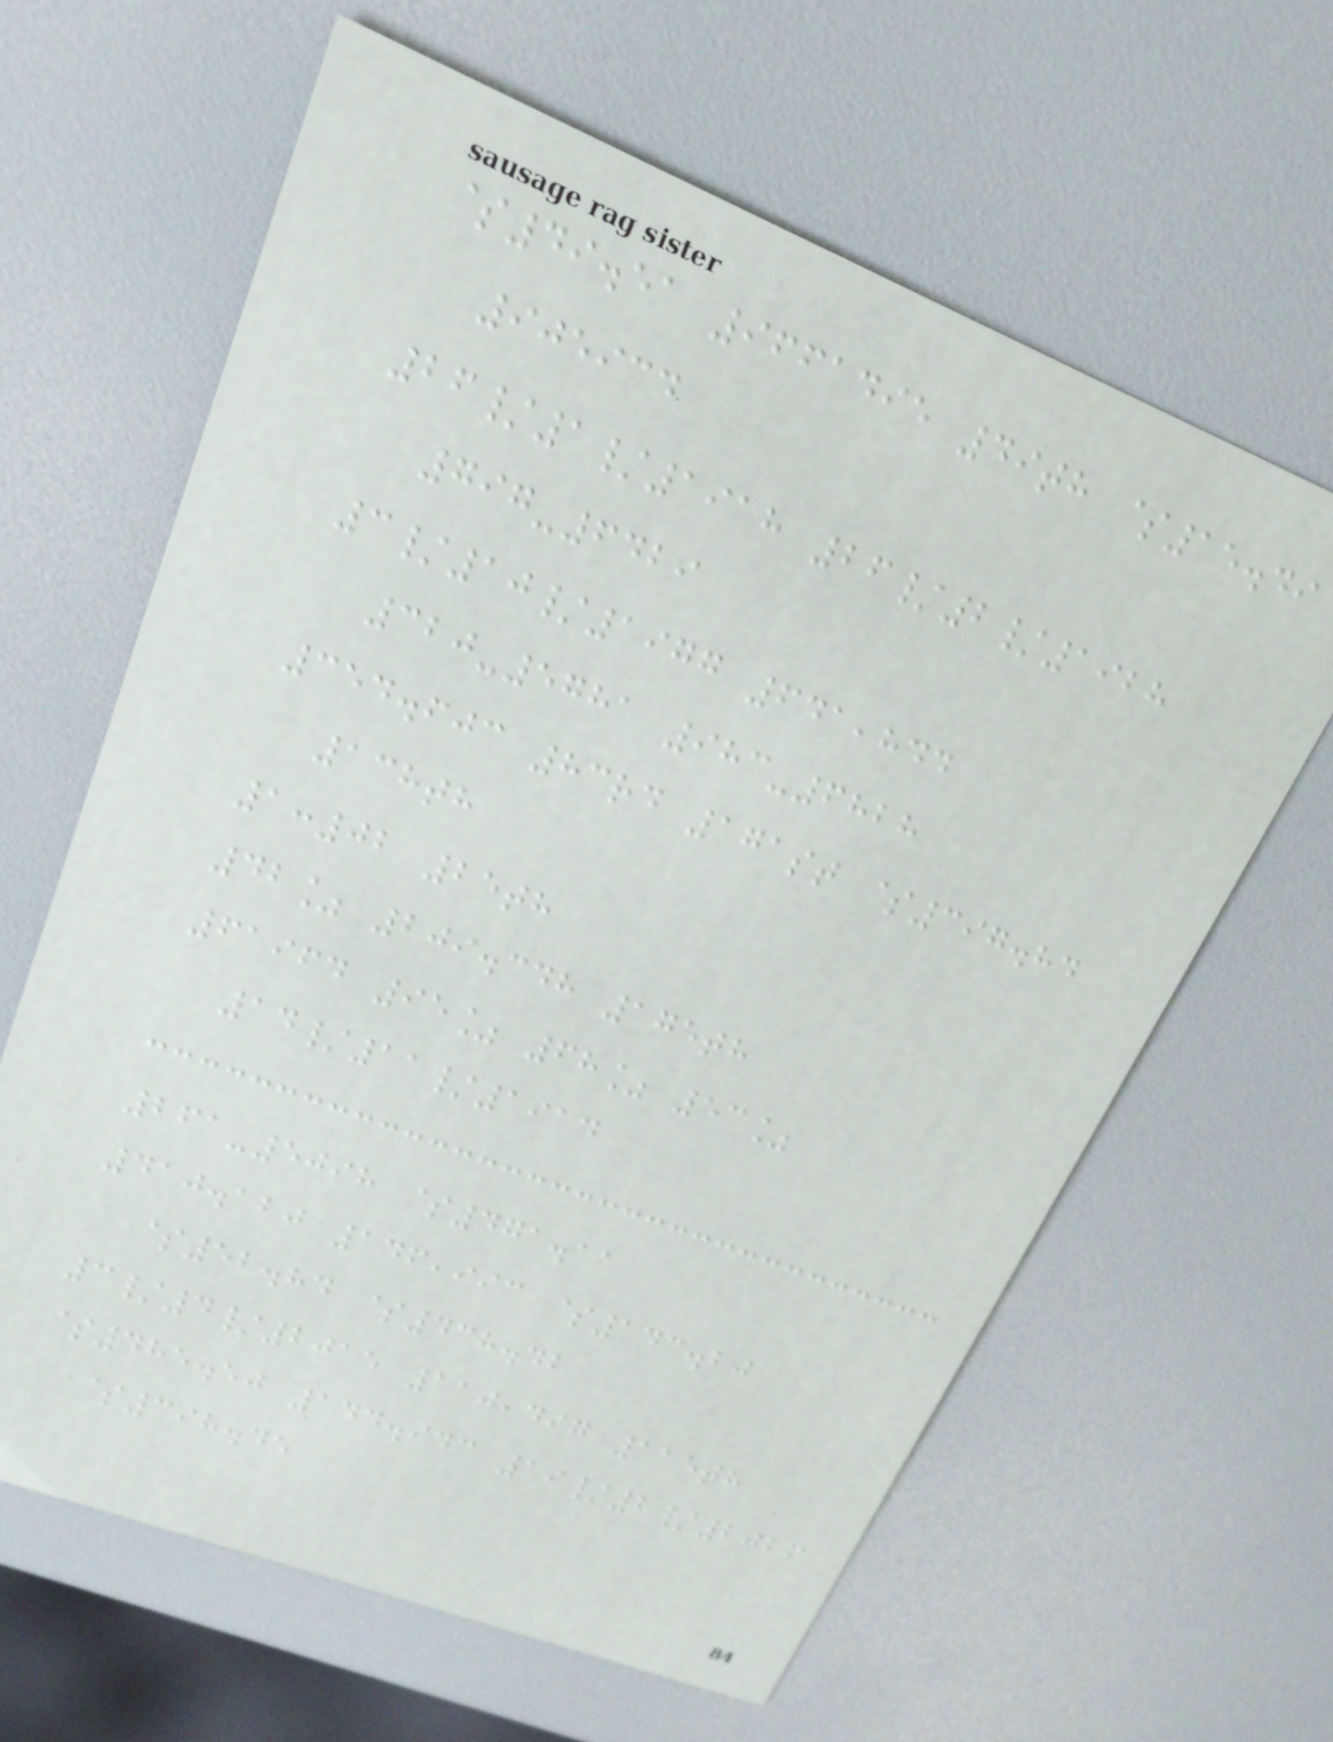$49.51 9661495 49th $15.49
905934
26/1/1918 26/2/1928
797-6429
3/10/1977 641,844
320-5781 983-6828
354.603 83rd 171st $397.84
138th
1:02 25th
42% 209.348 175th
61964 95% 68% 53%
14/11/1914
261-5098 $471.11
410.120 146,993 $143.20
$52.84 $438.42
3/4/2015 110,497 115th
$485.50 144.943 19/2/2026
$398.45
